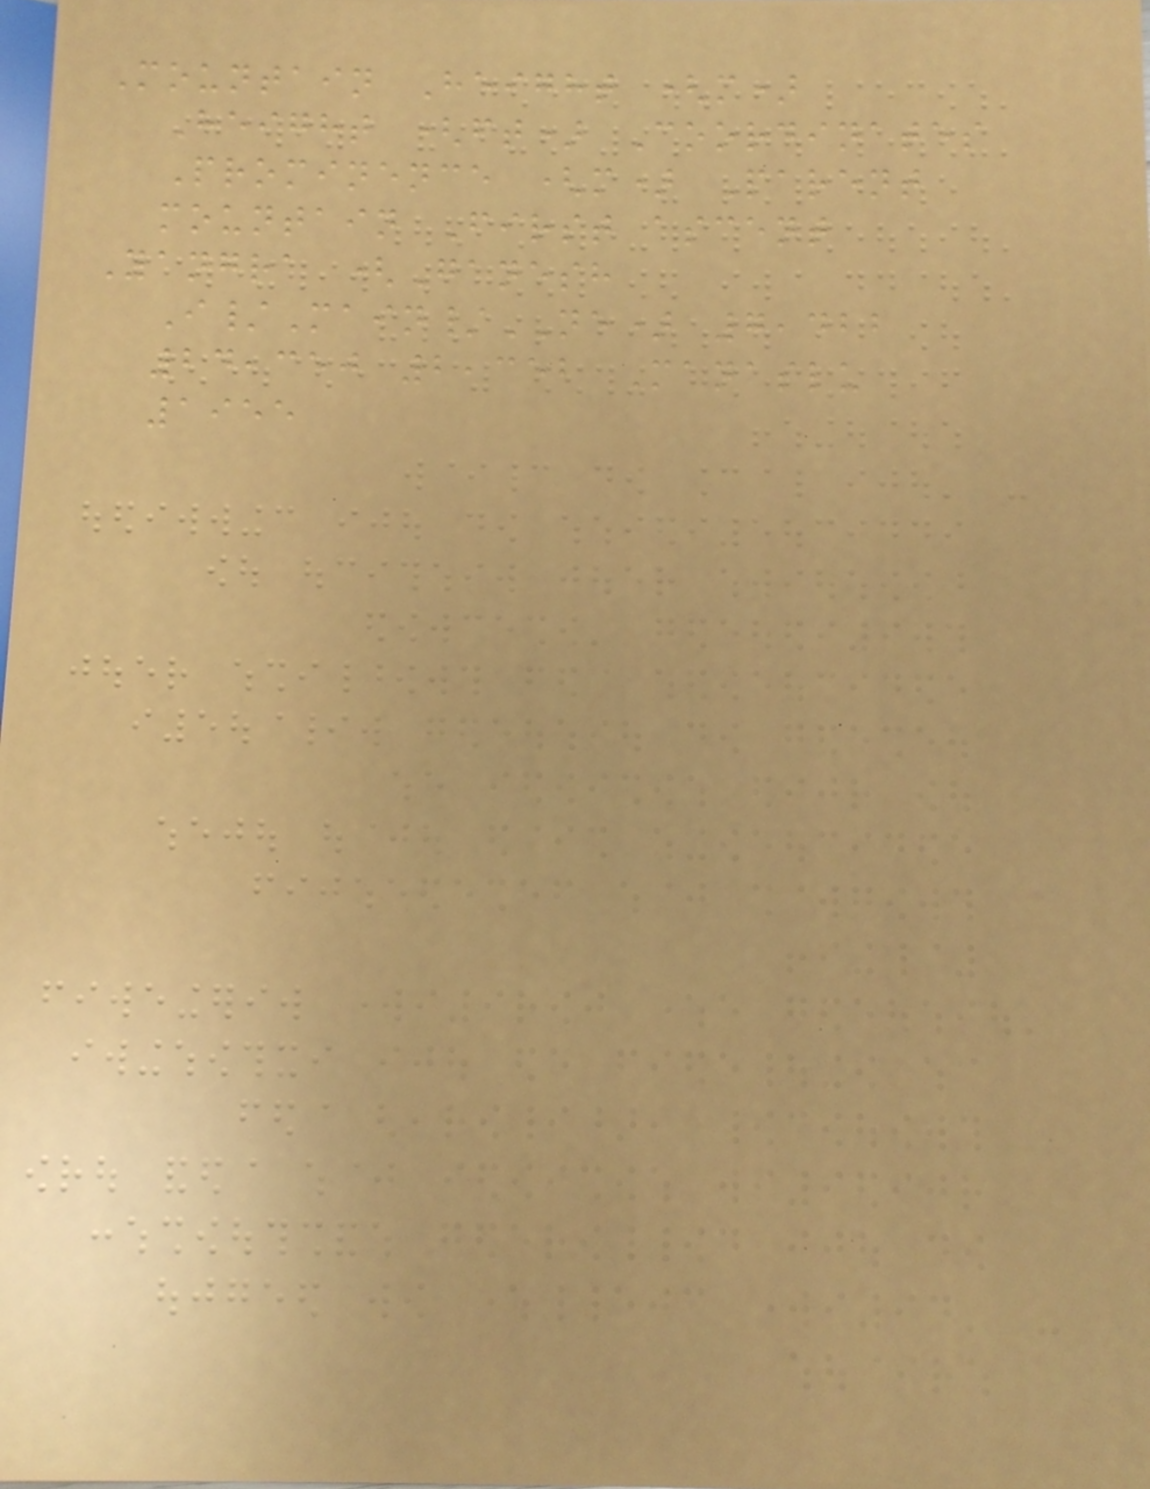Mountain Height (m)
Height (ft) Coordinates
Prominence (m) Parent
mountain First ascent
Yangra (Ganesh
I/Main/NE) 7,422
24,350 2,352 Manaslu
1955
